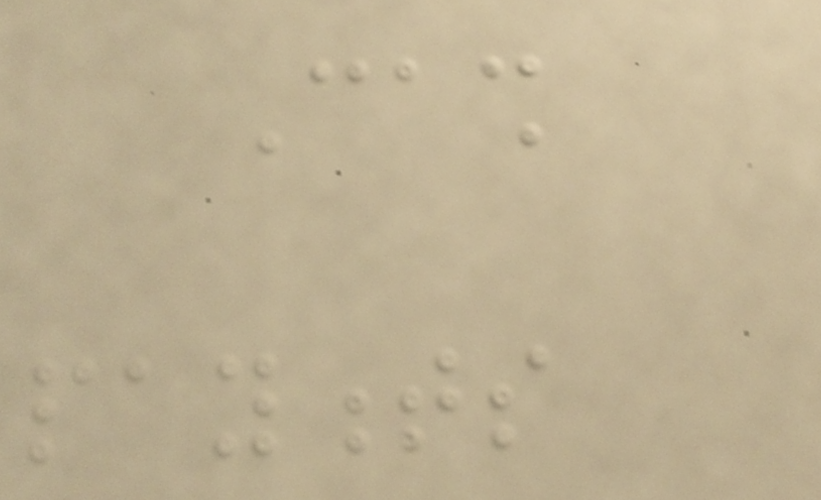Cash
payments
